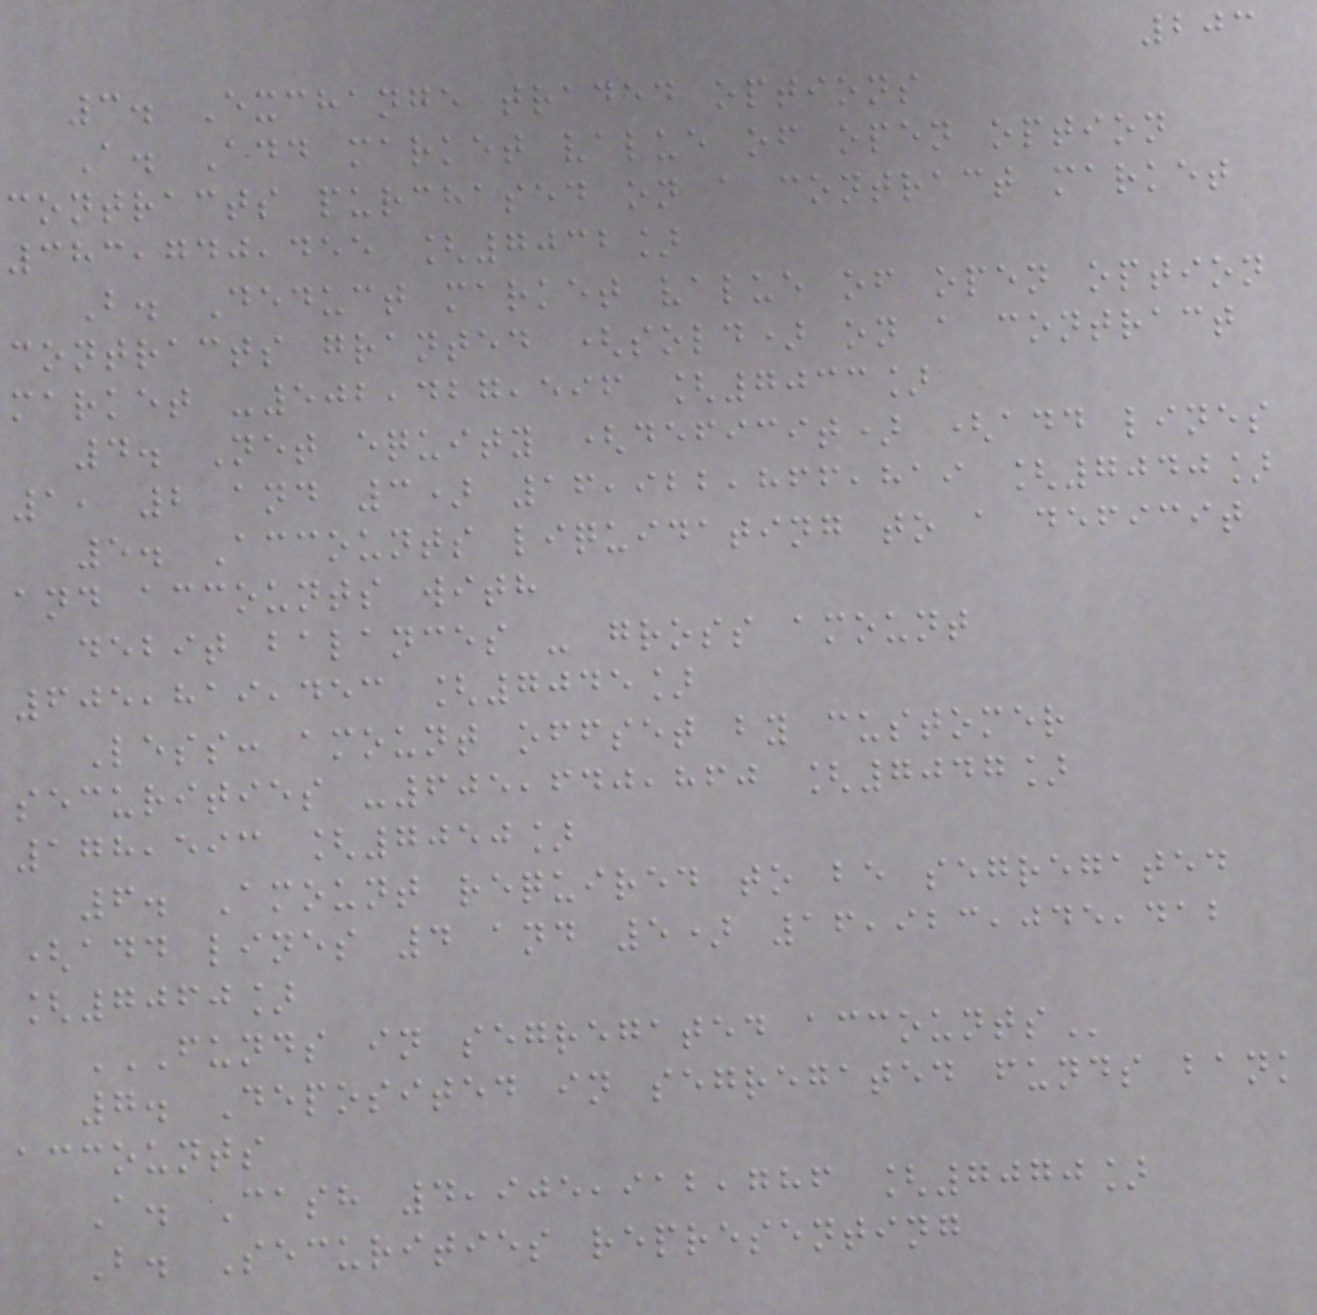203
3. Exchange traded options
A. Add market value of open option
contracts purchased on a contract market
383,740,455 [7032]
B. Deduct market value of open option
contracts granted (sold) on a contract
market -502,427,596 [7033]
4. Net equity (deficit) (add lines
1, 2 and 3) 16,922,866,819 [7040]
5. Accounts liquidating to a deficit
and accounts with
debit balances - gross amount
605,819,453 [7045]
Less: amount offset by customer
securities -605,640,860 [7047]
178,593 [7050]
6. Amount required to be segregated
(add lines 4 and 5) 16,923,045,412
[7060]
FUNDS IN SEGREGATED ACCOUNTS
7. Deposited in segregated funds bank
accounts
A. Cash 4,905,912,786 [7070]
B. Securities representing
